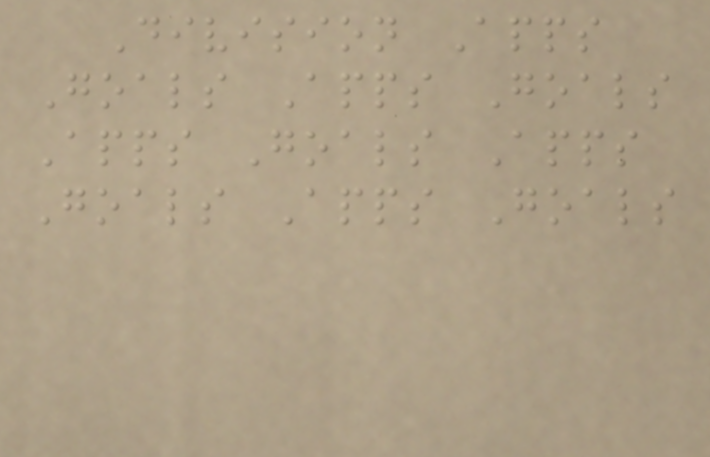Division Apps
Goals Apps Goals
Apps Goals Apps
Goals Apps Goals
